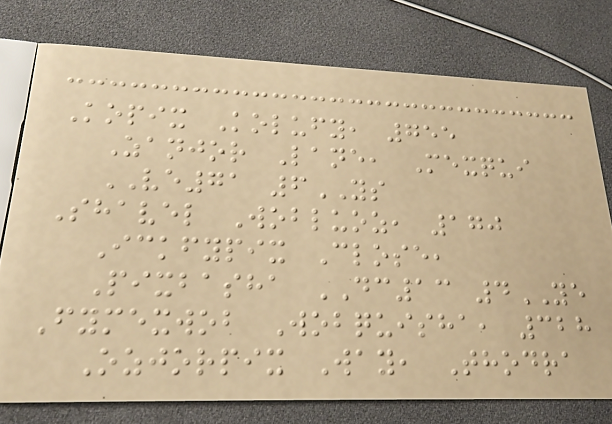Kopix Kolufy, 755
Zanjor Lane, Mexqui
VE71 6YS
Shavel Wobluoz, 170
Ickfypix Close,
Pixbasha DC13 4YE
Fymexwob Wobquisha, 328
Ozjorpix Way, Thodra
